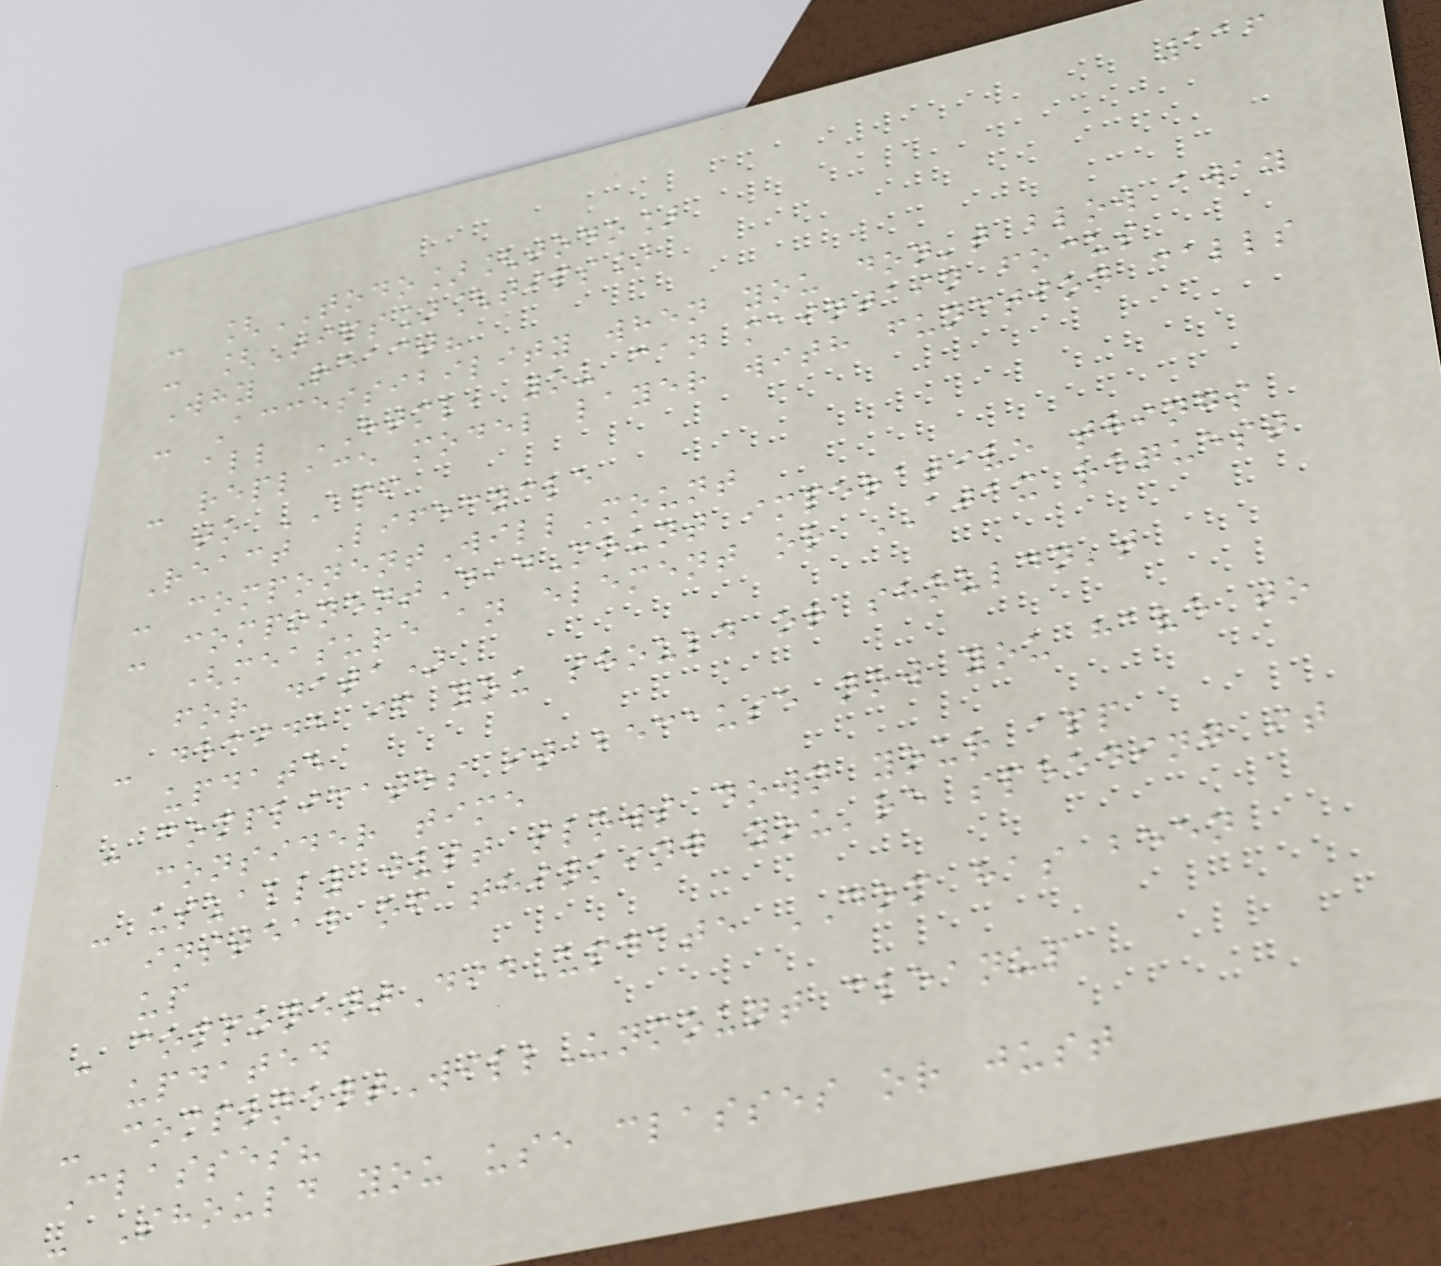116
- [TODO][todo]
- [Tips][tips]
Why React?
- Accessibility when you don't blow away
all HTML, you can maintain focus
- replace model layer with function calls
to API
React Lifecycle
- componentWillMount
- componentDidMount imperative things
(measure an element or AJAX request
for data)
- decide if you should or shouldn't
update
- complicates it because now you have to
consider time
- usually just slows down your app
instead of thinking you're speeding it
up
- componentDidUpdate DOM has been
updated
- componentWillUnmount cleanup
Classes?
- Should you use classes or just
